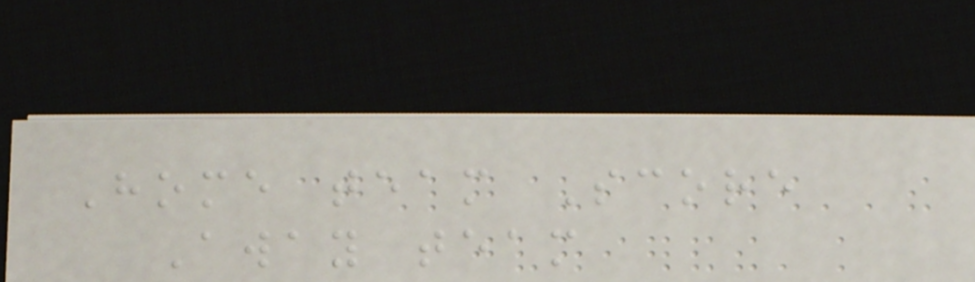Home team Score
Away team
